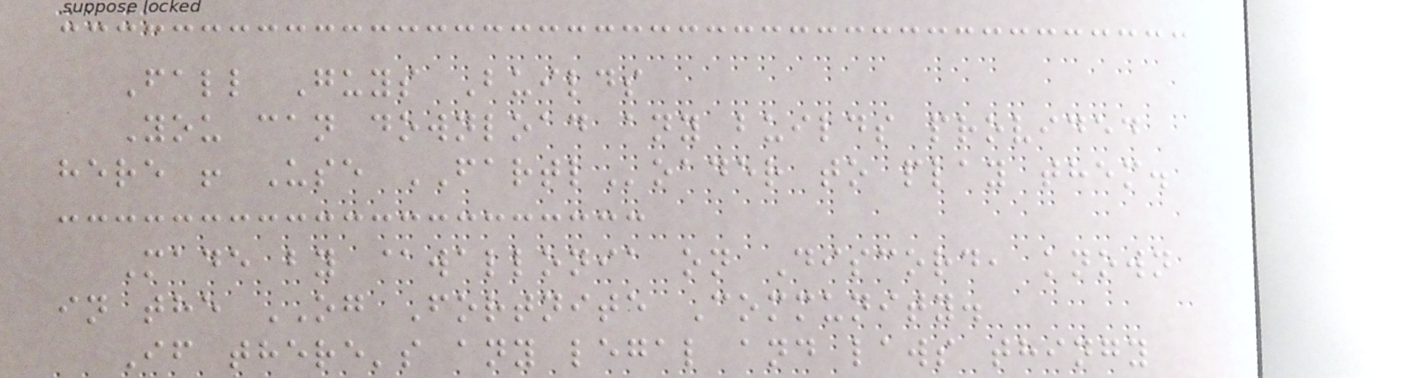Fall Guys Builds
You can download any builds provided
here ! Use FARTLoader to play them.
Made by @wallonia on Discord, known
in the OG Fortnite Community.
If there's any legal and laws thingy
